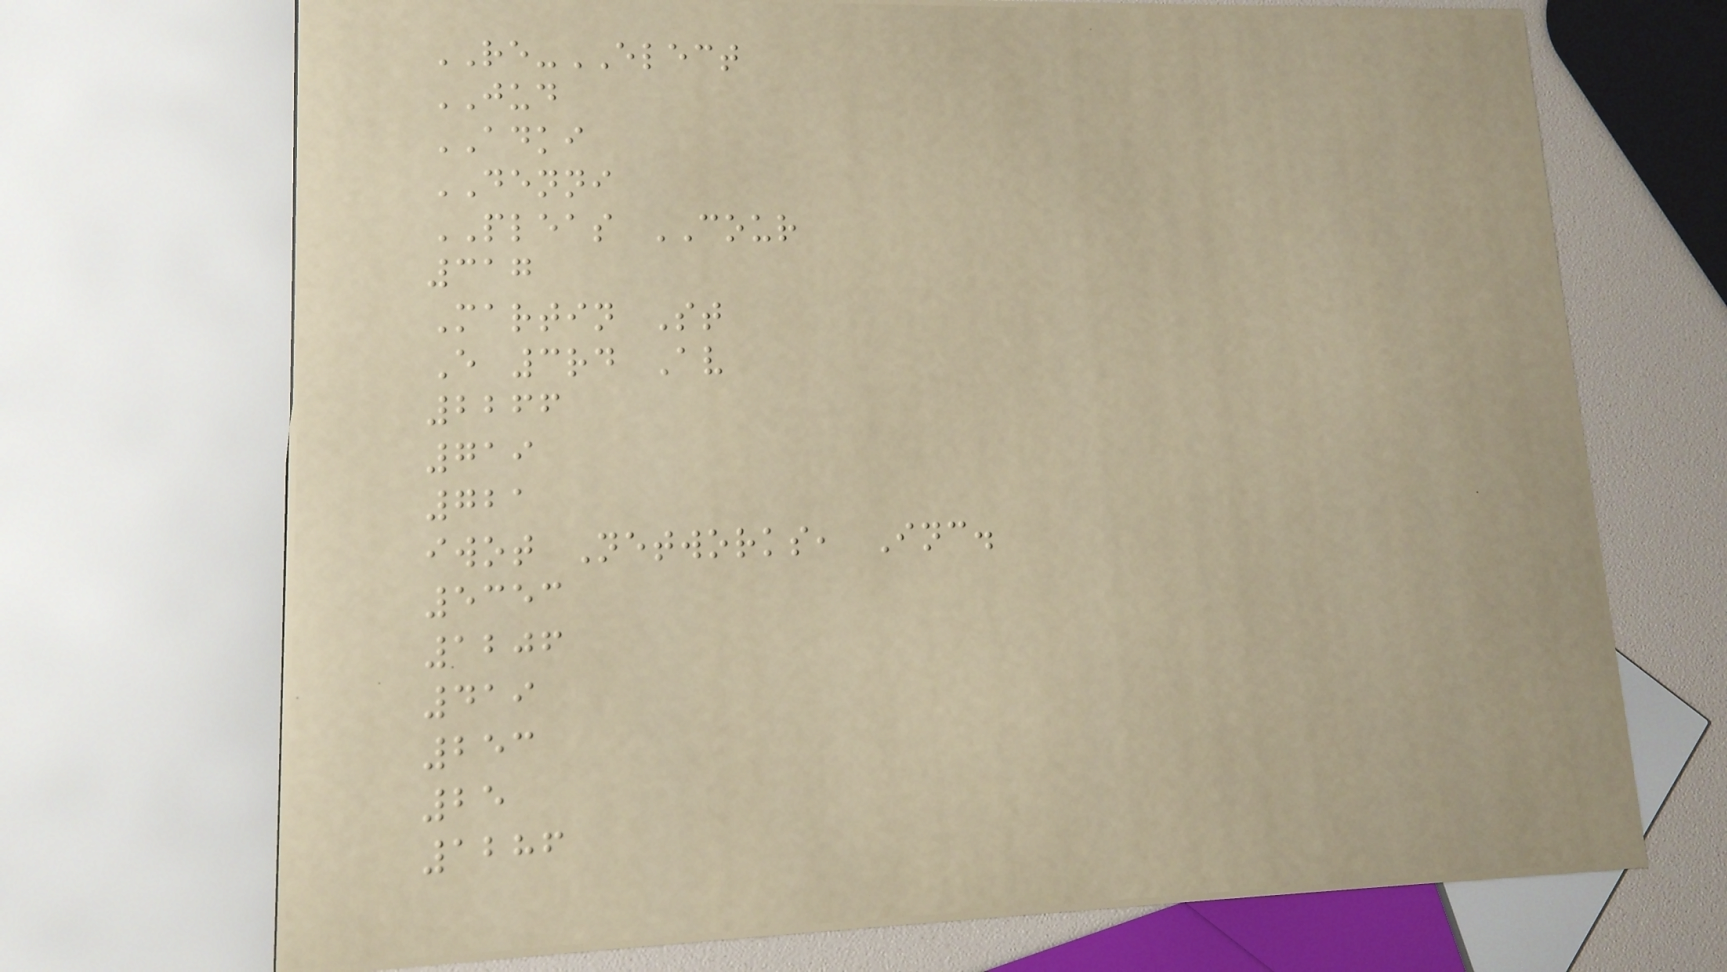RE-ELECT
JUD
ADKI
DENNI
PLEAS COUR
317
Martin St
E 3rd Av
2266
719
721
iwot Networks, Inc.
5353
1206
419
253
25
1286
